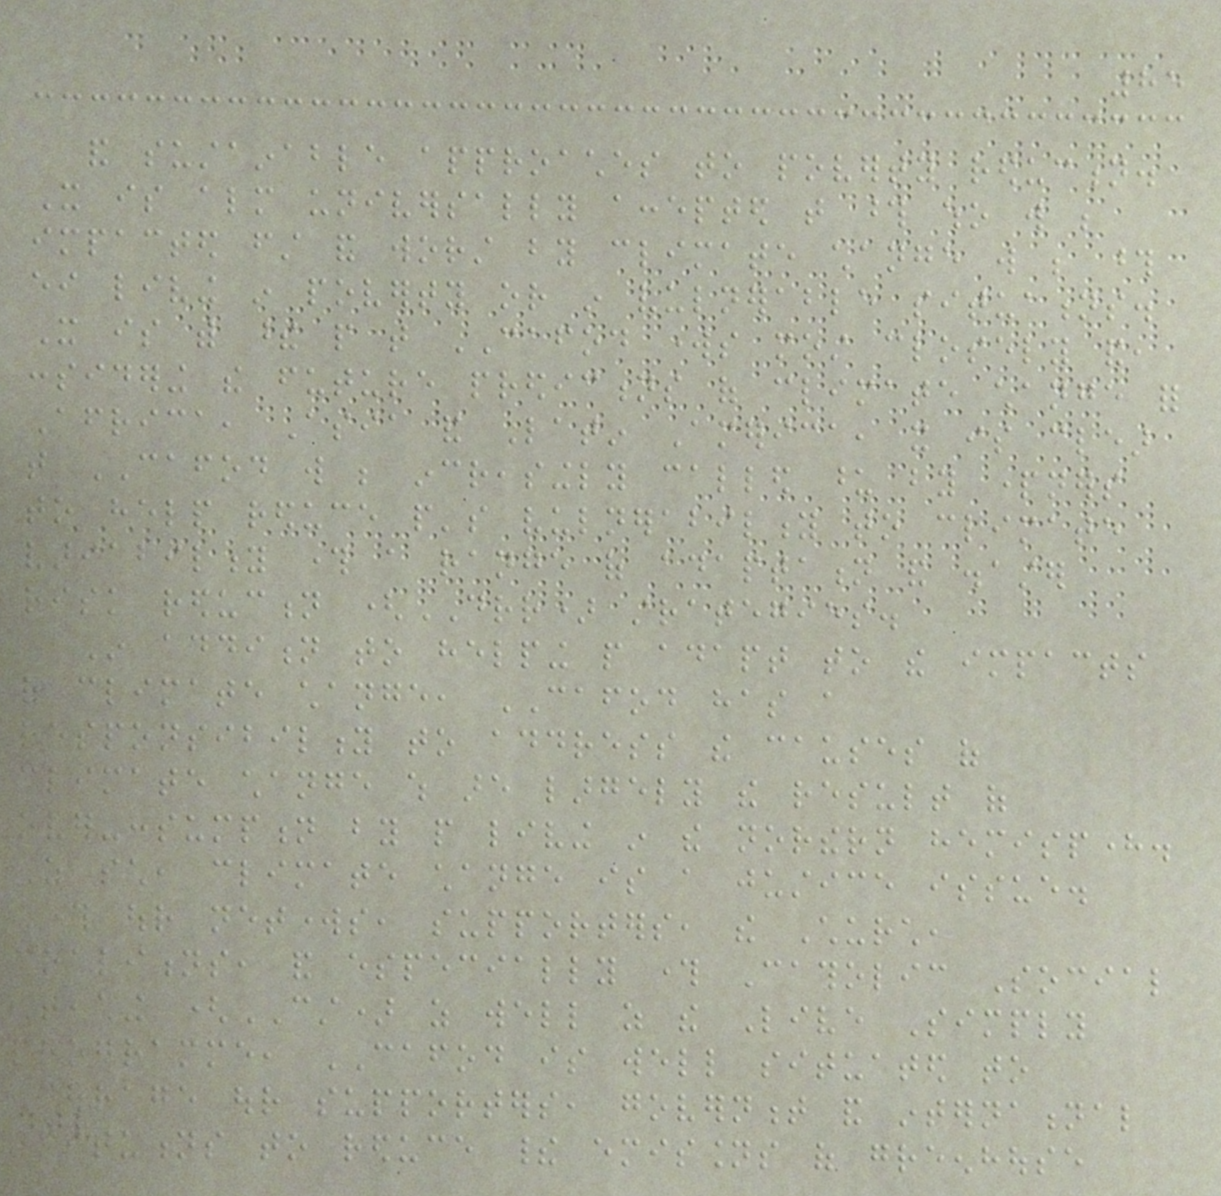85
and sustainable approaches to poverty reduction.
It is almost universally accepted that those who will be
impacted first and worst by climate change will be those
either living in poverty or in vulnerable situations.
It is with these people that CAFOD works most closely and,
considering the future predictions of climate change for
Africa, Asia and Latin America, it is clear
that CAFOD will be increasingly called upon by partners
to help reduce people's vulnerability to climate
variability through a range of adaptation and disaster
risk reduction (DRR) strategies.
In addition to helping people adapt to the impacts
of climate change, CAFOD has a
responsibility to address the causes of
climate change which are largely the result of
over-consumption by people living in the northern hemisphere.
As such, climate change is a justice issue.
Through our networks, supporters, the Church,
coalitions, and especially through Catholic Social
Teaching (CST) as well as the Live Simply
programme, CAFOD is well situated to
encourage our supporters, government and international
institutions to reduce their emissions of greenhouse
